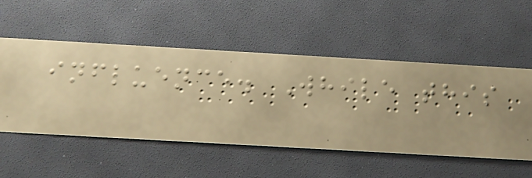influence. While this
